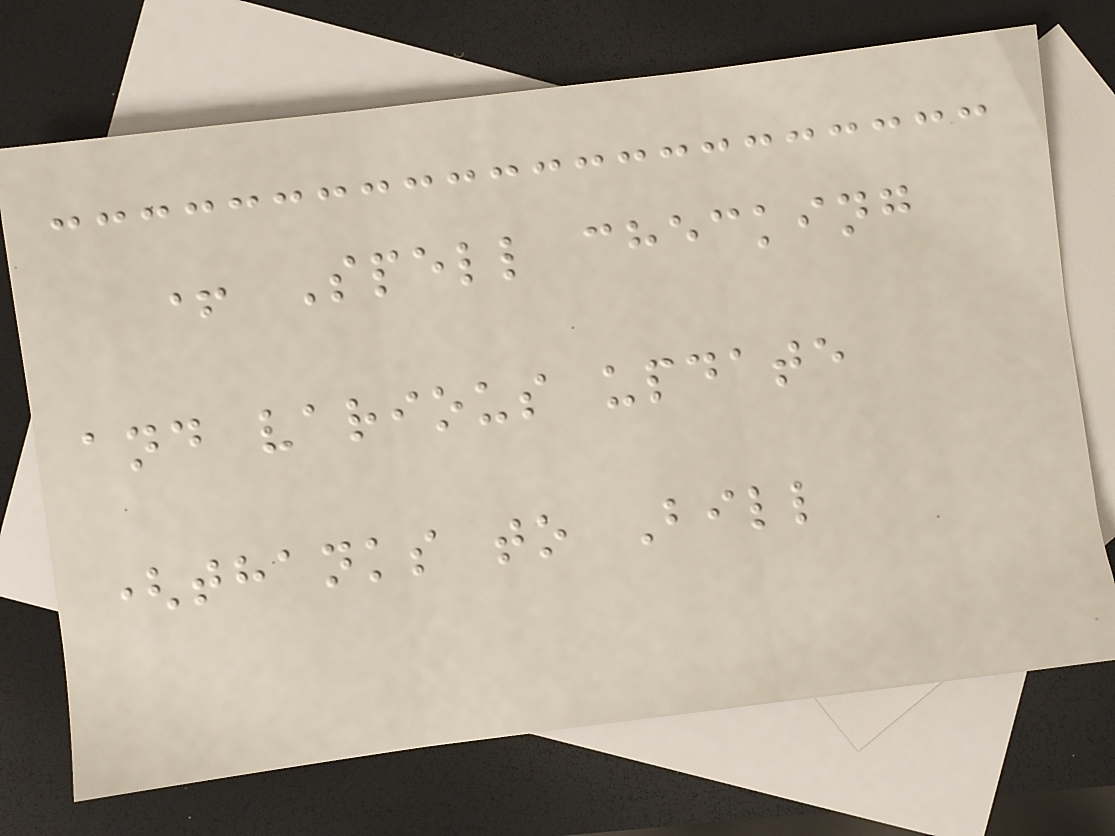+ Spell checking
and various update
(thanks to Bill
